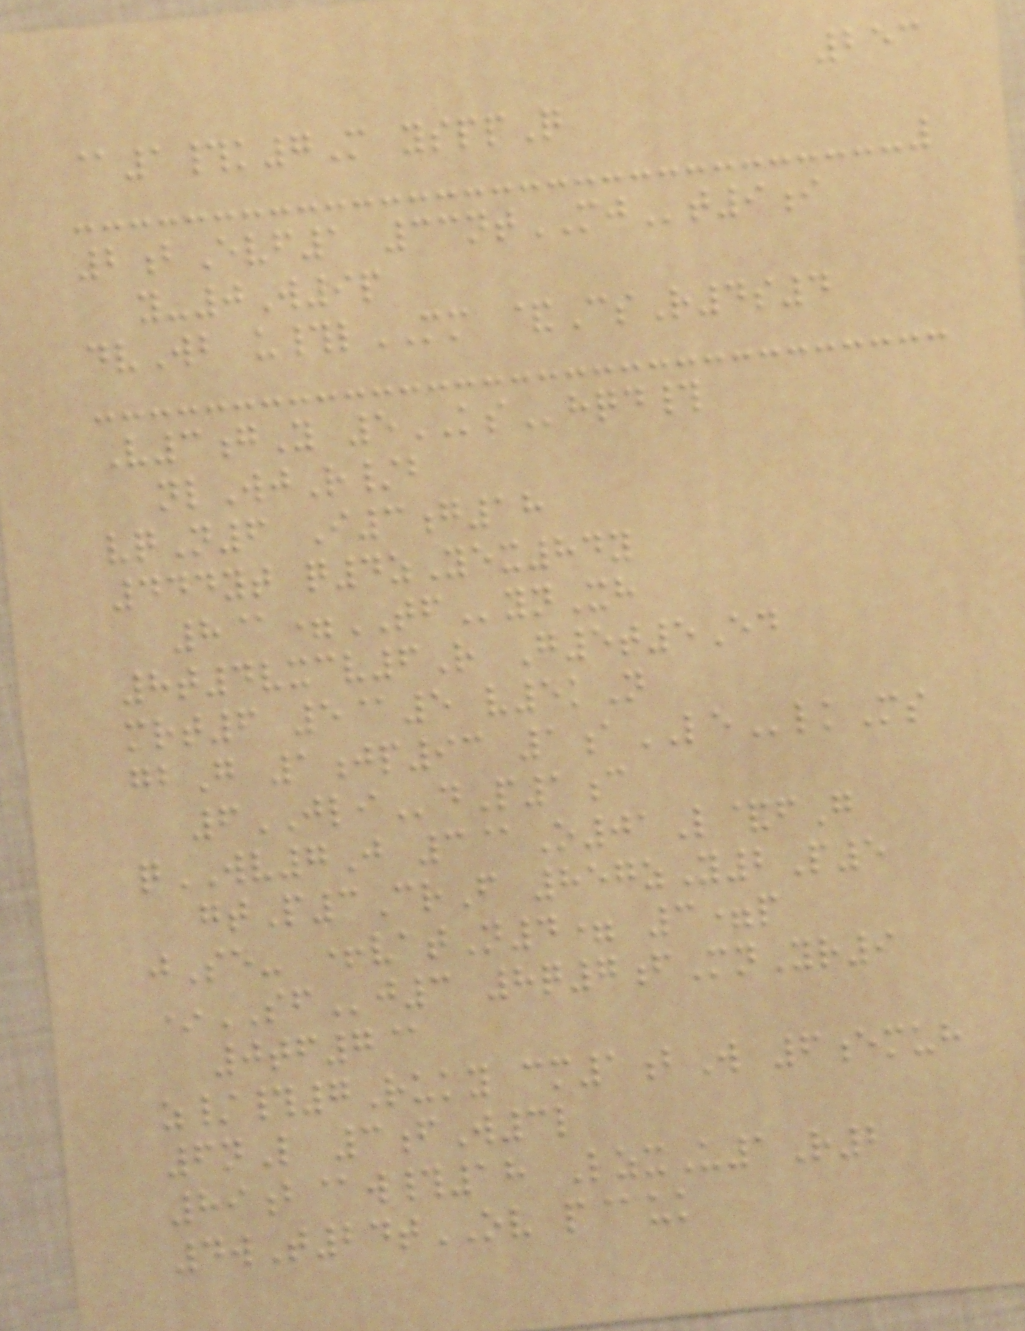253
@1#k7M ysppQ
2bEvf1 33ntMJt9i
y-0W9p
dvWb u#lMM &CsR4s4
V3gY 5KShqd#
nlWjR/b
vqN6 I3g18
444yt q4zYex84y
8@=TFynXh
8t4vxcv6R G5t5Ed
mrt6 5@5 v5kN
gbG 1jp93 1aLElkMs
6JLIdP1c
qWV7J 3@O01L&fG
gtP3CrF 857zY2P5
jSe- +vatN4= 3=p
*SFj3 8q7fMnYr9
0tf7@
z/#7Ruky cm1bW 6emuh
6nL 3fW3l
89b@w#18 LzxU1R2
4wT24tOV p@uk
